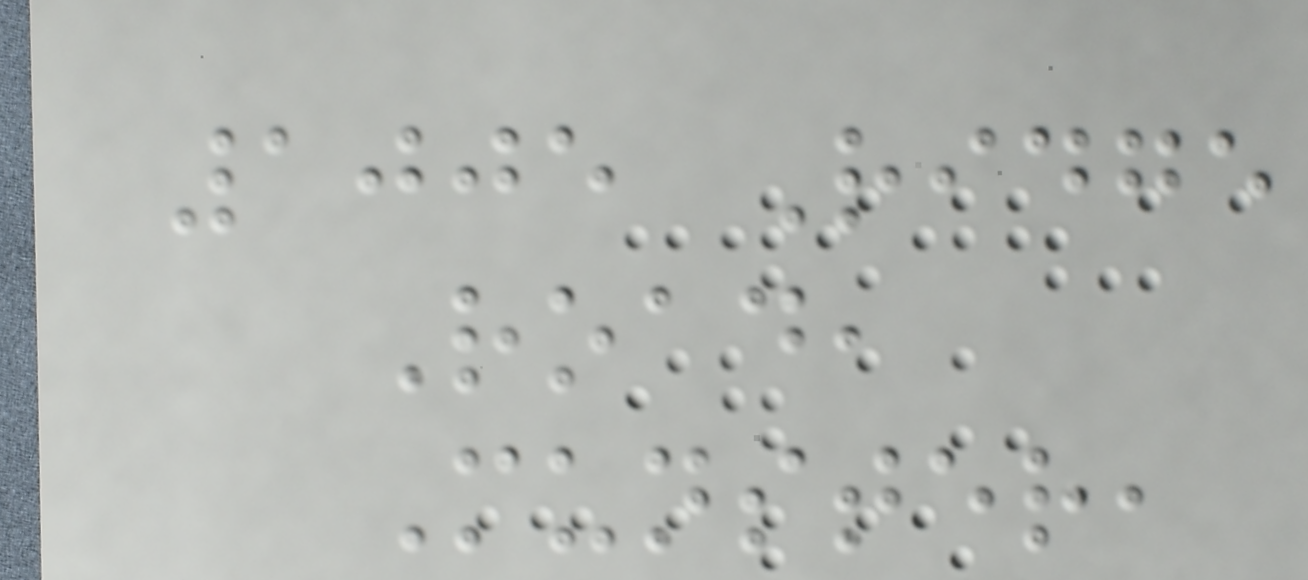1005 Ridge
Road,
Munster,
